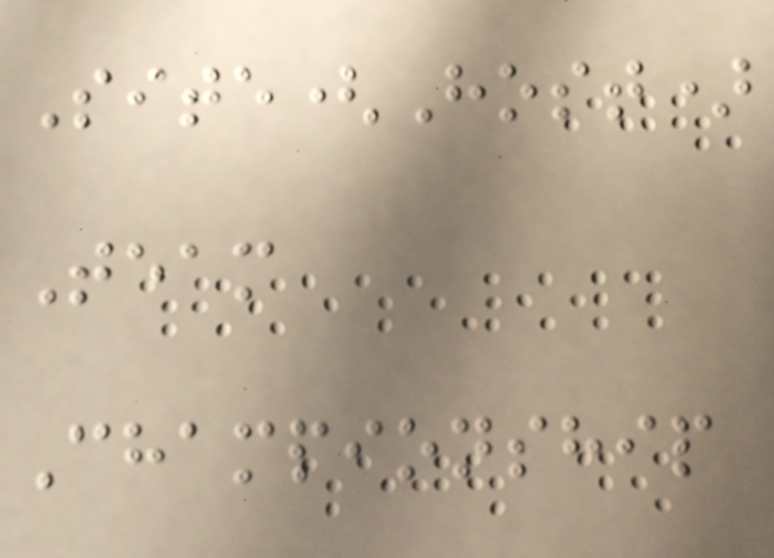Site(Host)
Team
Championship
